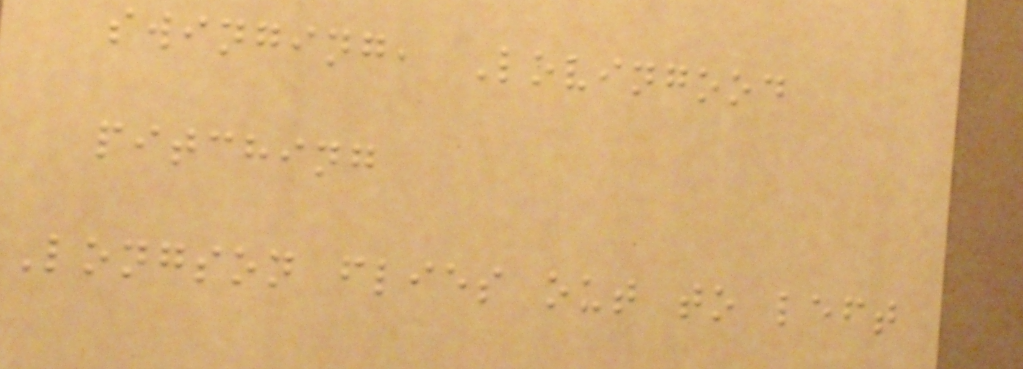swinging, Lovingood
pitching
Longson flies out to left
